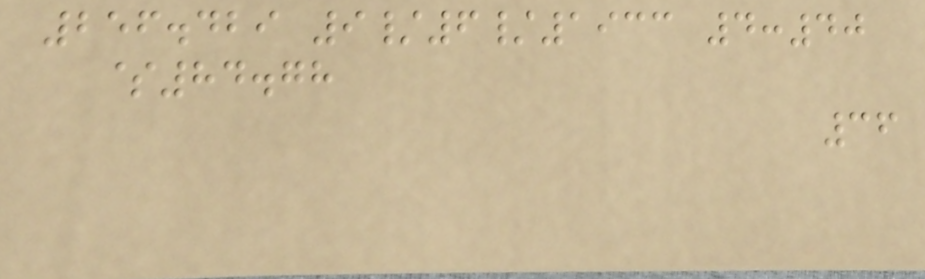256.429 9/6/1933 4:40
$84.78
36
